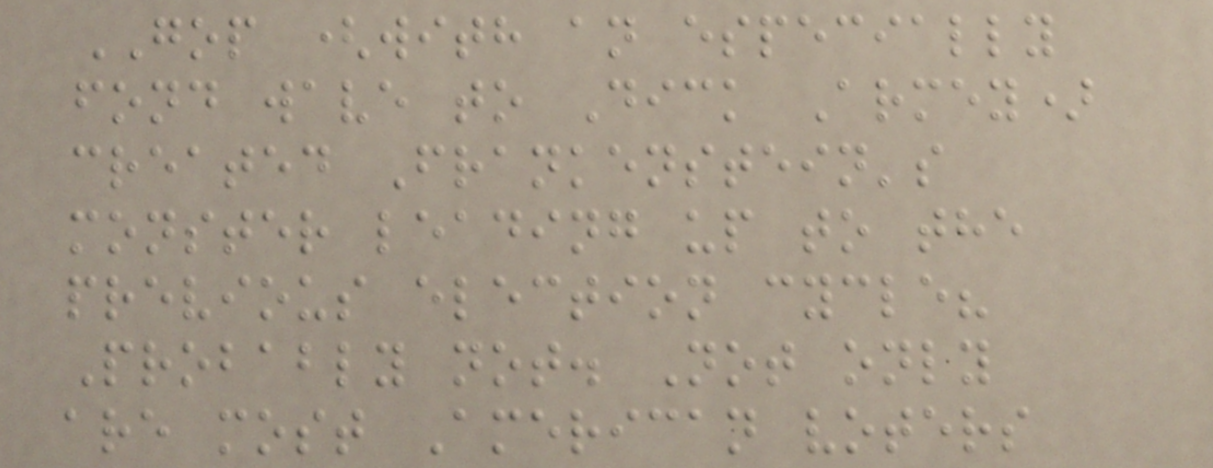GOP (with an especially
fond wave to Dick Armey)
created Frankenstein's
monster leading up to the
previous election cycle?
Probably not. Not only
are most American voters
